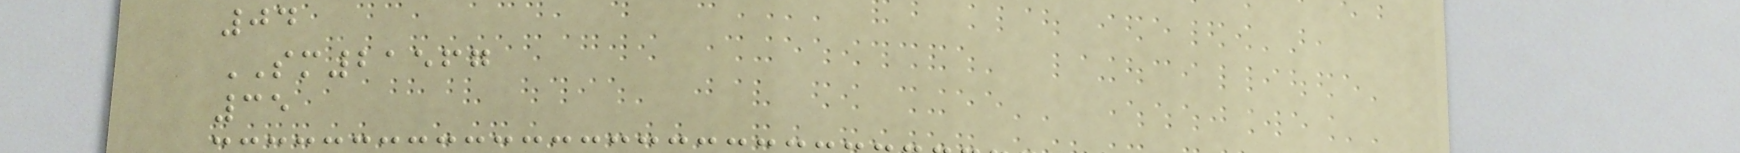04
SM21567
35
